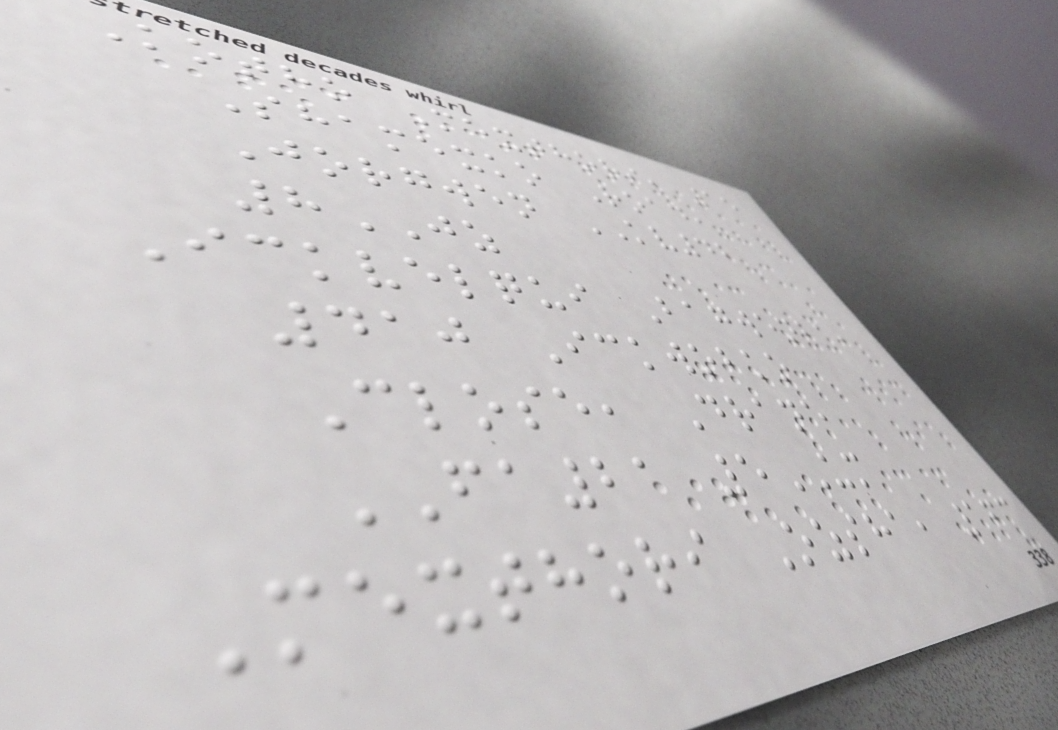Kotho Mexthori, 15
Shamexko Road,
Jorgwen KV42
8JZ
Ickvelqui Bagwenba,
410 Ickwobko
Close, Drane
FA21 5UM
Mexthori Ozsha, 163
